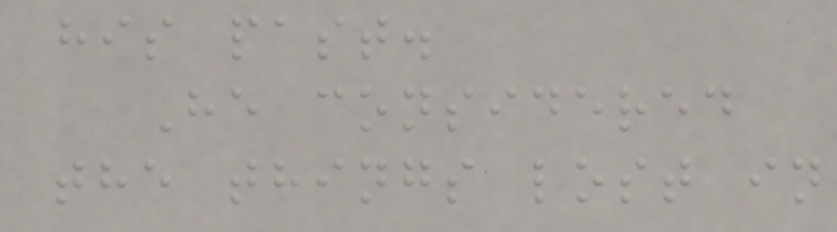his past.
He considered
the things lost in
